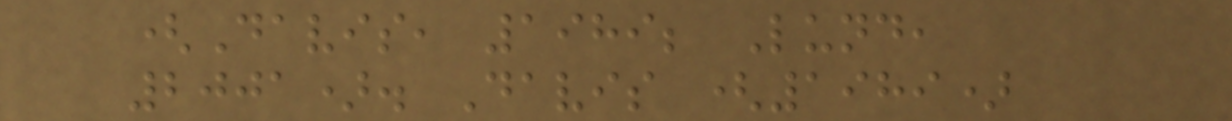(Davis, 1989; Lund,
2001). Davis (1989)
